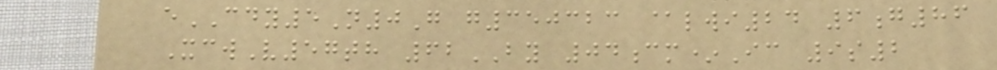eCDY5N0G g350323 @lwi24 6g86
XcwV57th 62BY 04cm*Ic 9s2
